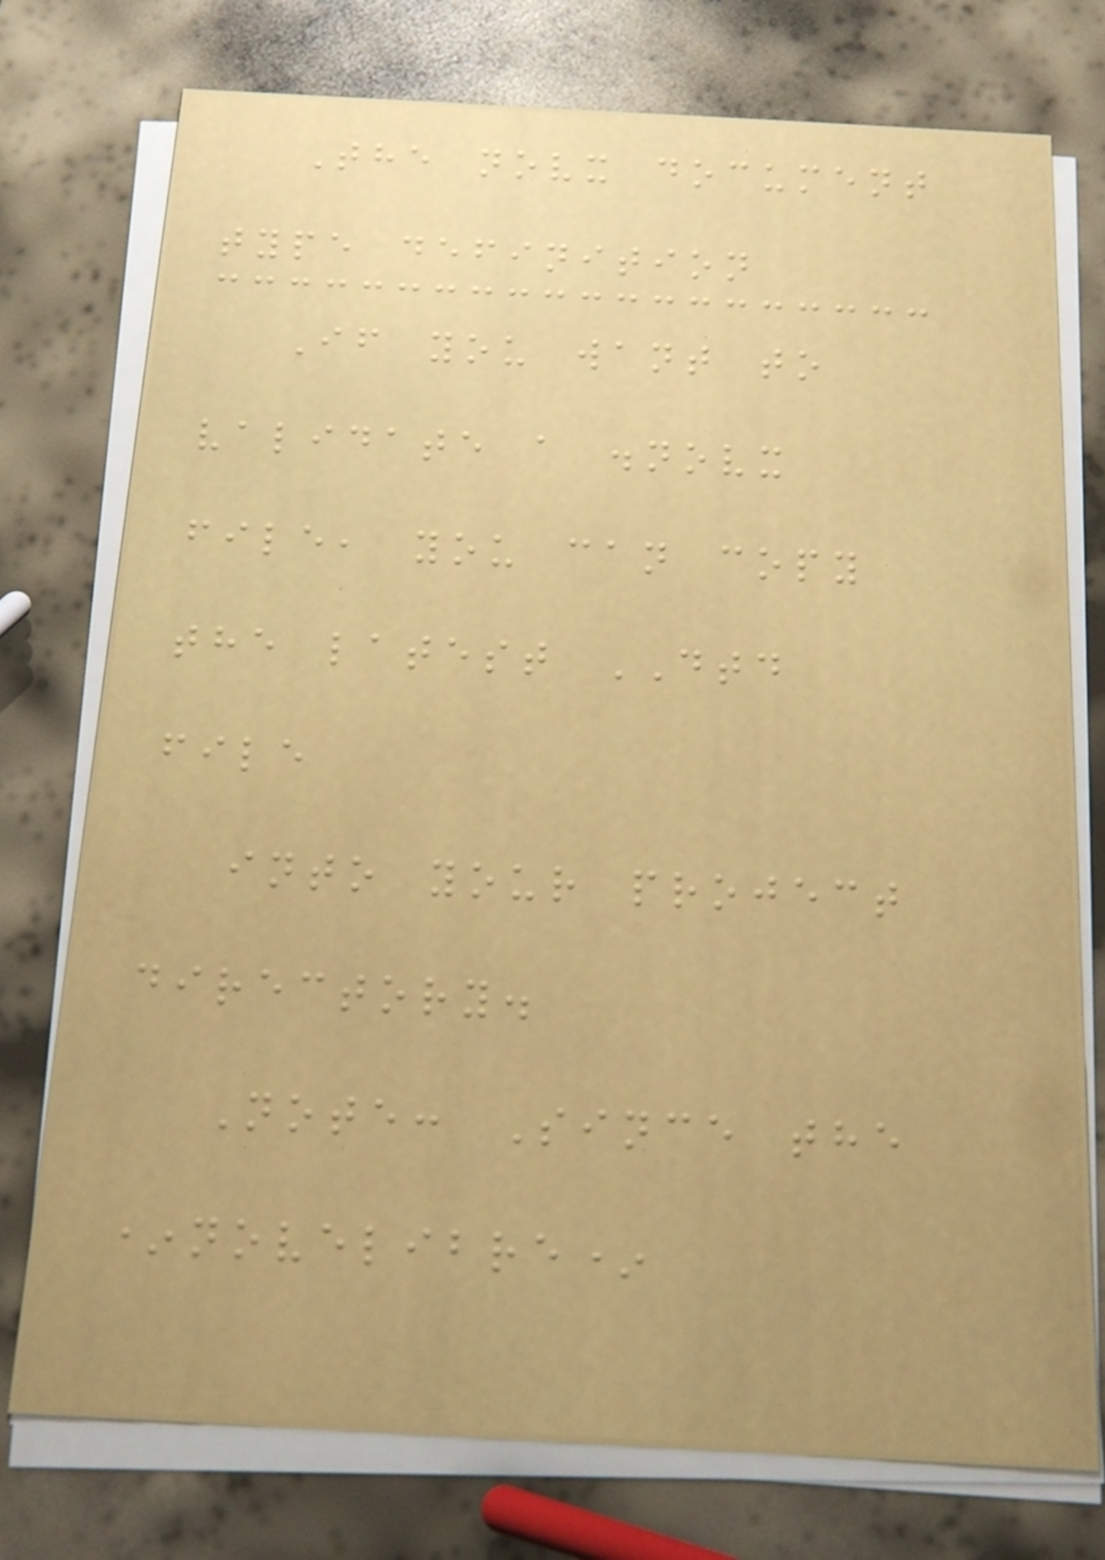The novx document
type definition
If you want to
validate a .novx
file, you can copy
the latest DTD
file
into your project
directory.
Note: Since the
*novelibre*
